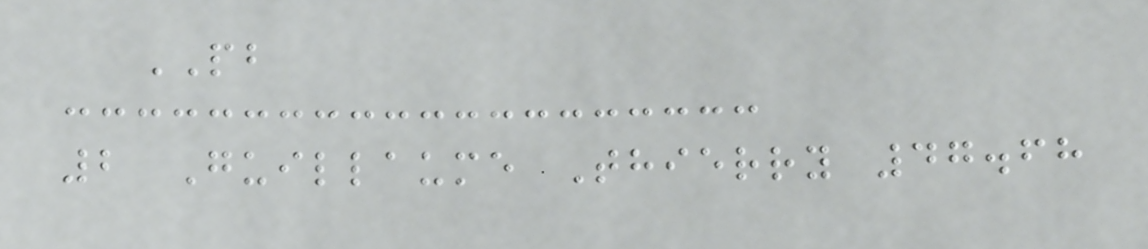PB
2 Guillaume Thierry 47.68
